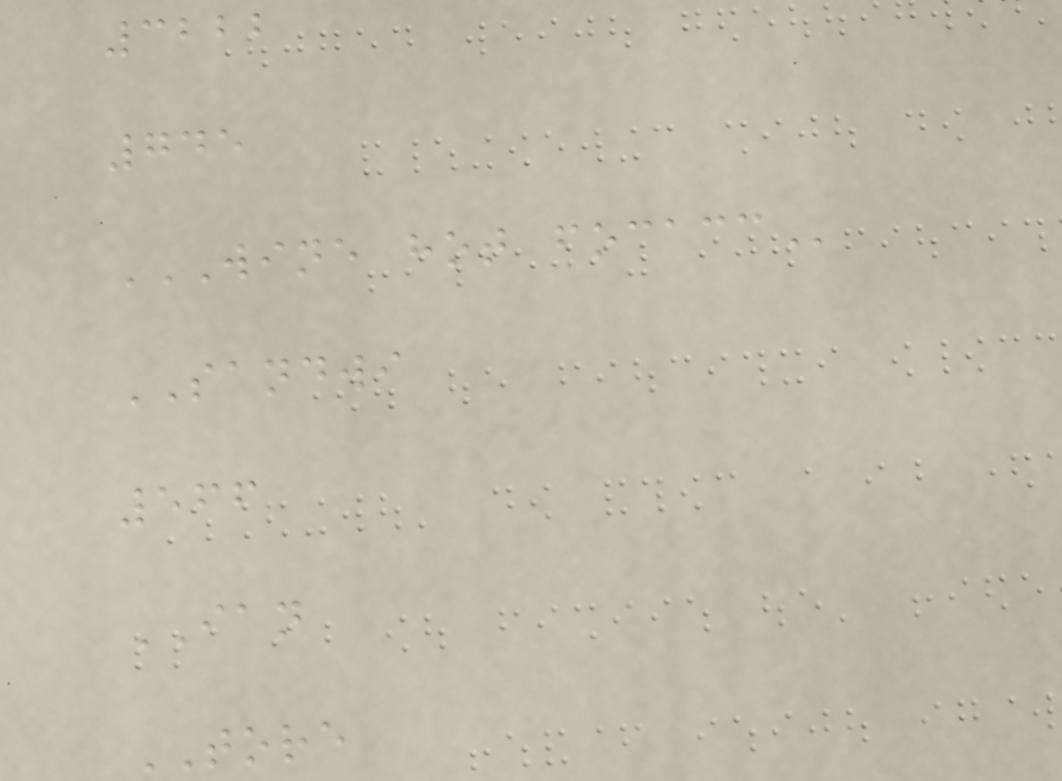3222
745
WINE HOT FOCACC
SANDWI
566
IAN
TORE
